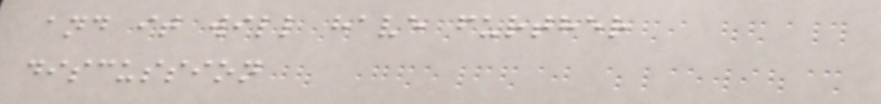and it will have further
discussion
